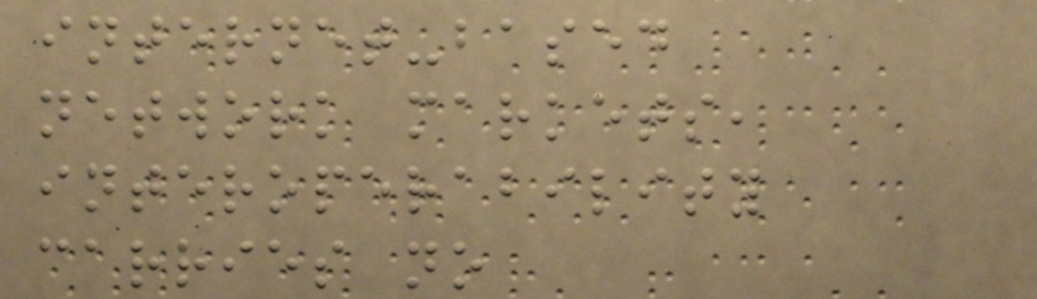internet-based
network markets,
interoperability
carries no
